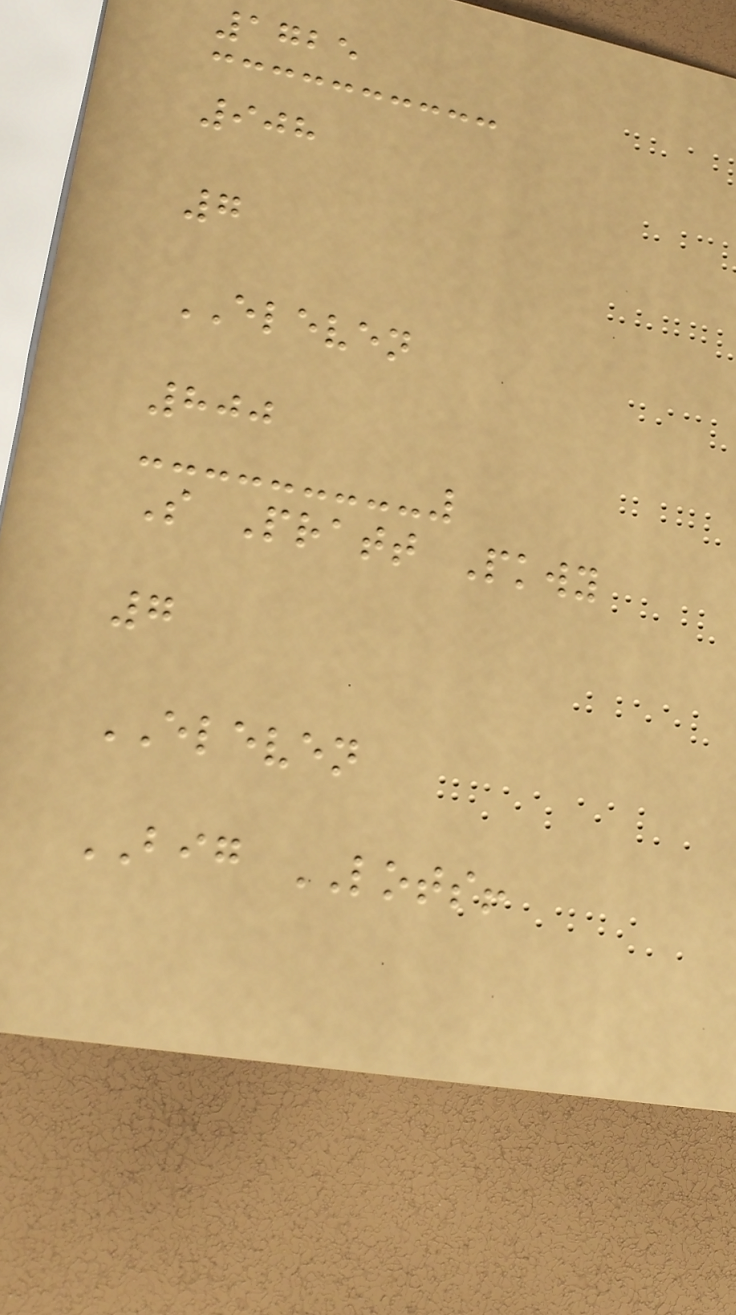1725
908
7
ELEVEN
800
S Pratt Pkwy
7
ELEVEN
BIG LOTS!
